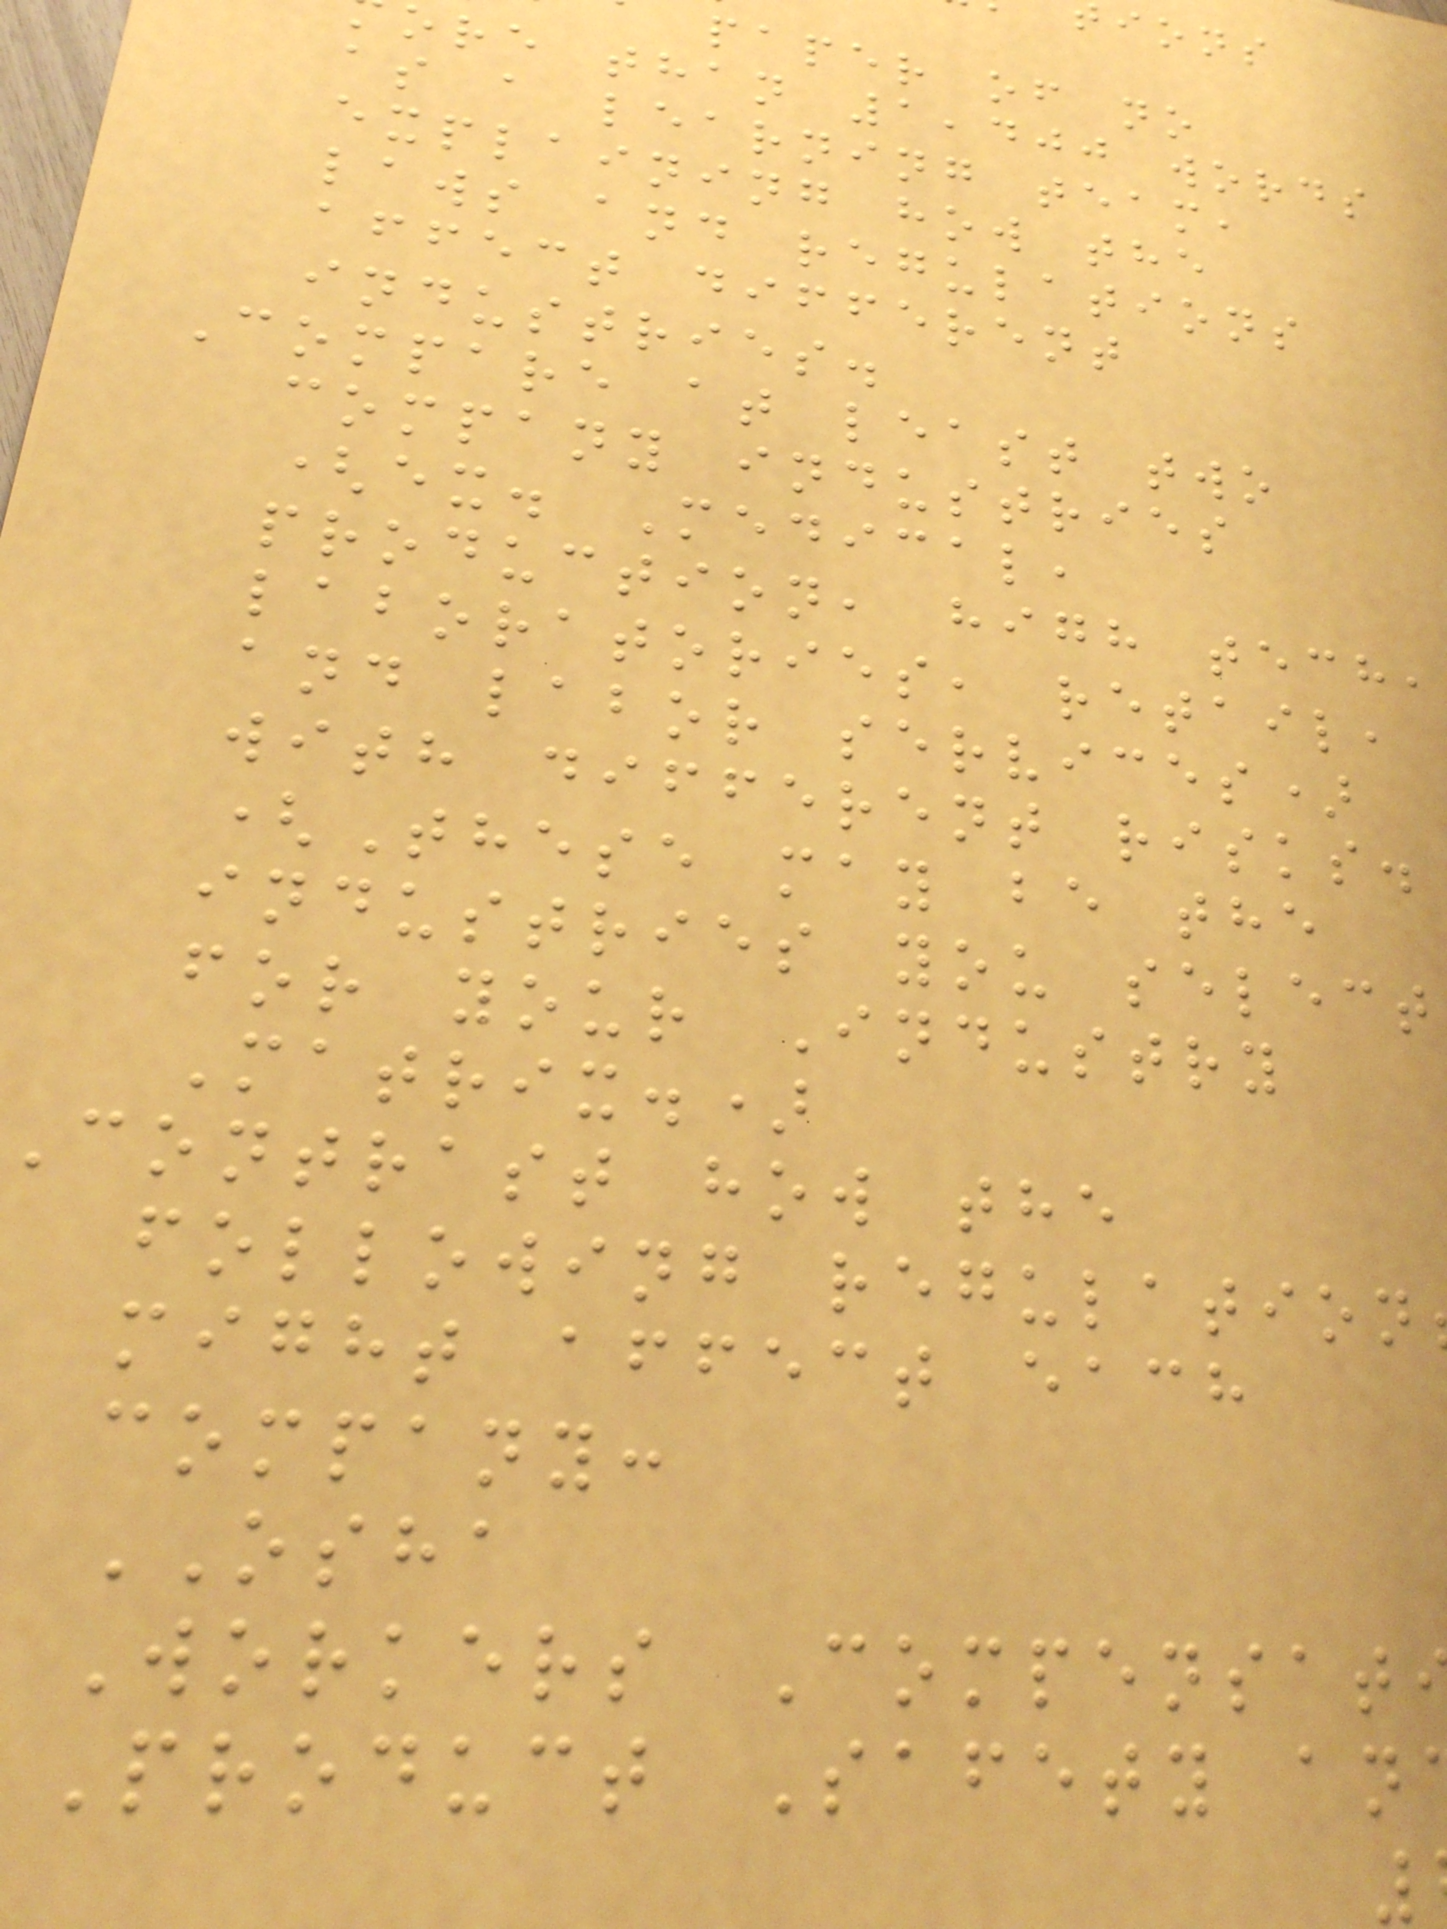paper of no
ore than 1,400 words
as a learning team,
explaining how the
laws and regulations
affect different
industries.
Compare at least two
company industries
(ex. Medical,
production, high tech,
laboratories, retail,
and labor services)
with different risks.
(These may be the
industries you select
for your Industry
Matrix.)
contrast how the
following regulation
might affect each
company:
OSHA
Workers Compensat
Product Safety an
